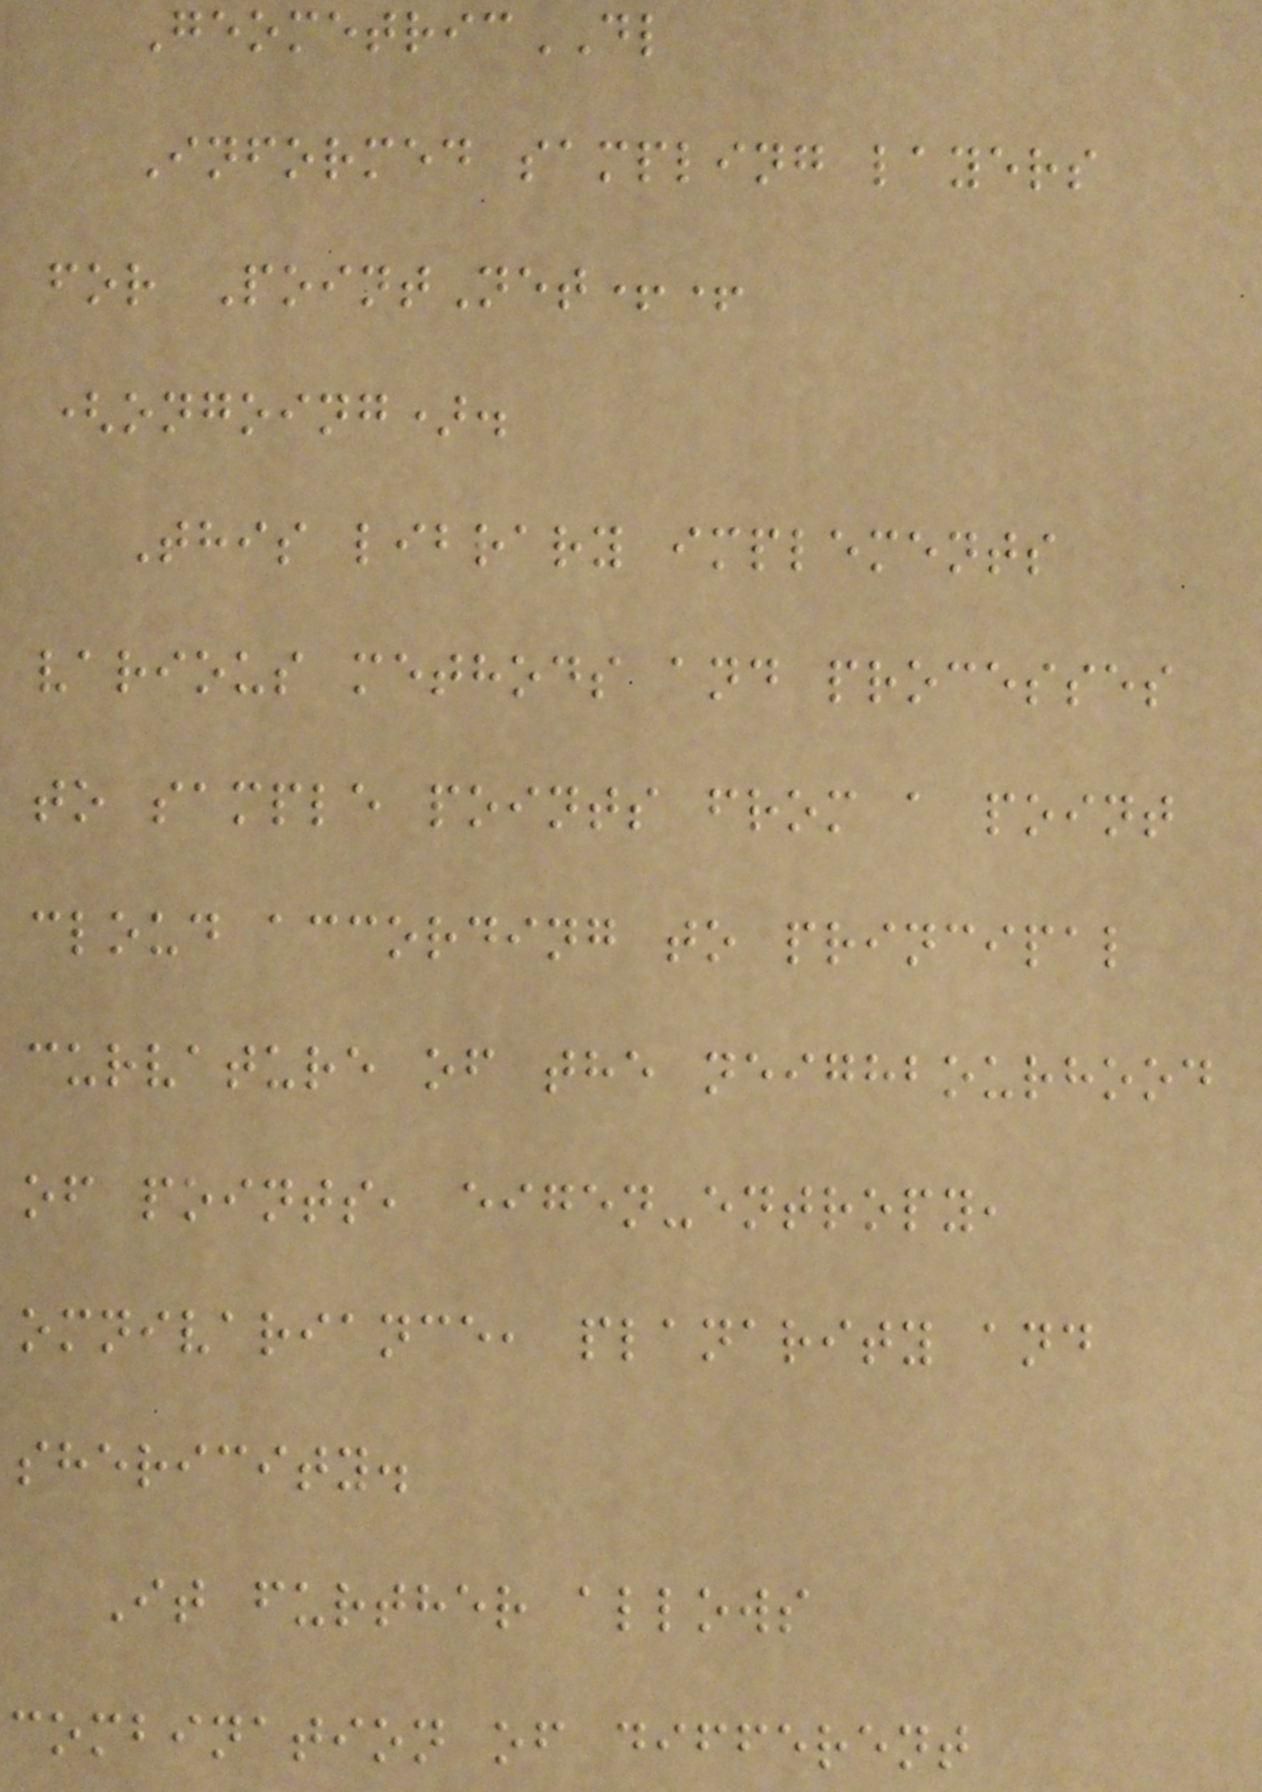GeometricDL
Informed sampling layers
for PointNet++
(ongoing).
This library implements
various methods and processes
to sample points from a point
cloud according to principal
curvature of the neighbourhood
of points, eigen-entropy,
omnivariance, planarity and
shericity.
It further allows
combination of different
